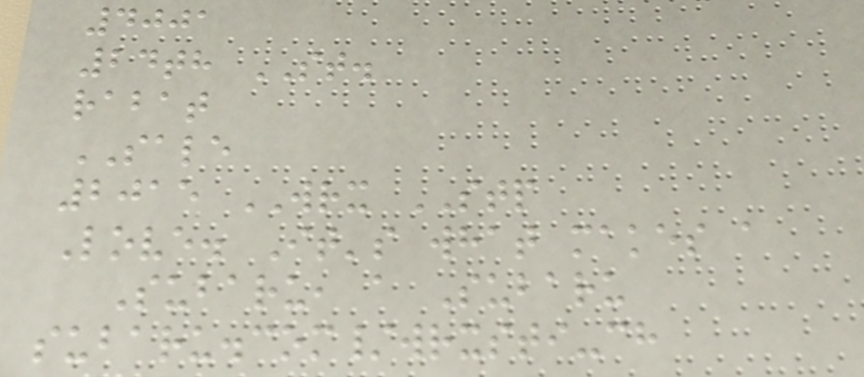4001
24th ST.
rabat
SALE
2015 WRX STP
Love. It's what makes a
Subaru, a Subaru
subaru.com/wrxsti-ch
